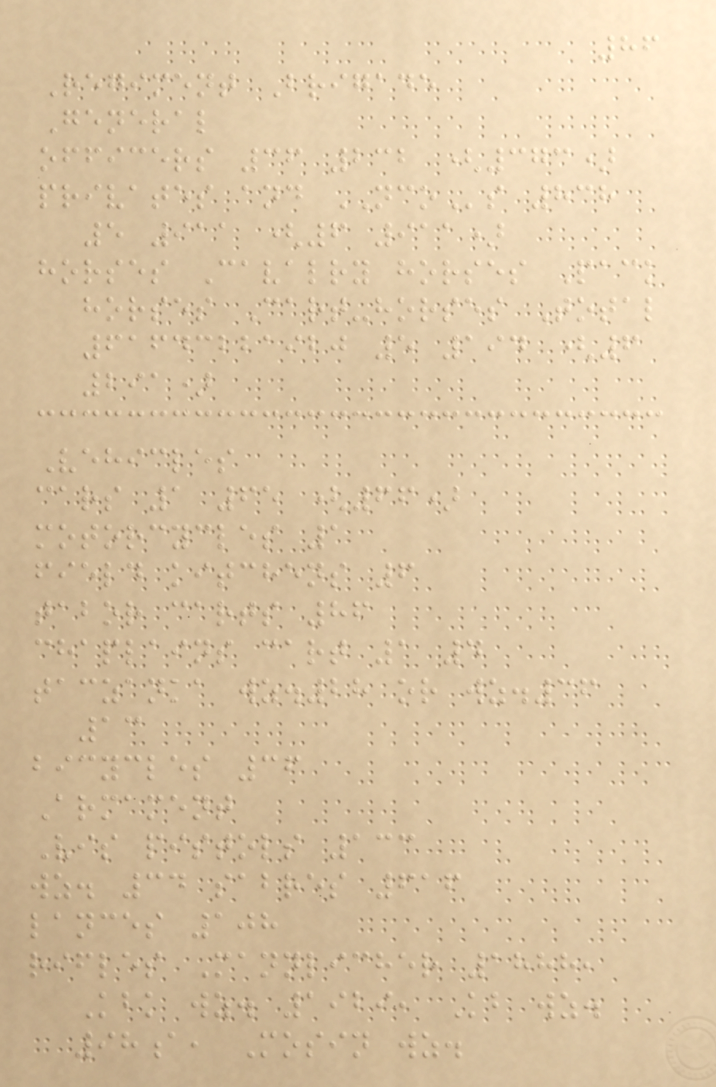86
Regiment Brigade
General
officers 36 232 (373)
privates and NCOs 838
5 911 (6 911)
horses Cavalry horses Pack
horses Cart-horses Total
61643221920 5 194 (6
291)
Vehicles
cars 1 65 (66)
motorcycles 1
field kitchens 6
tabor carts 86
chaplains cart 1 4
taczanka wz.28 or wz.36
13
bicycles 36
Armament
Vis pistols 133
wz. 34 sabres 616
lances 108
rifles Mannlicher 1888,
Kbk wz. 1929, Kb wz.
98a, Mosin wz.
